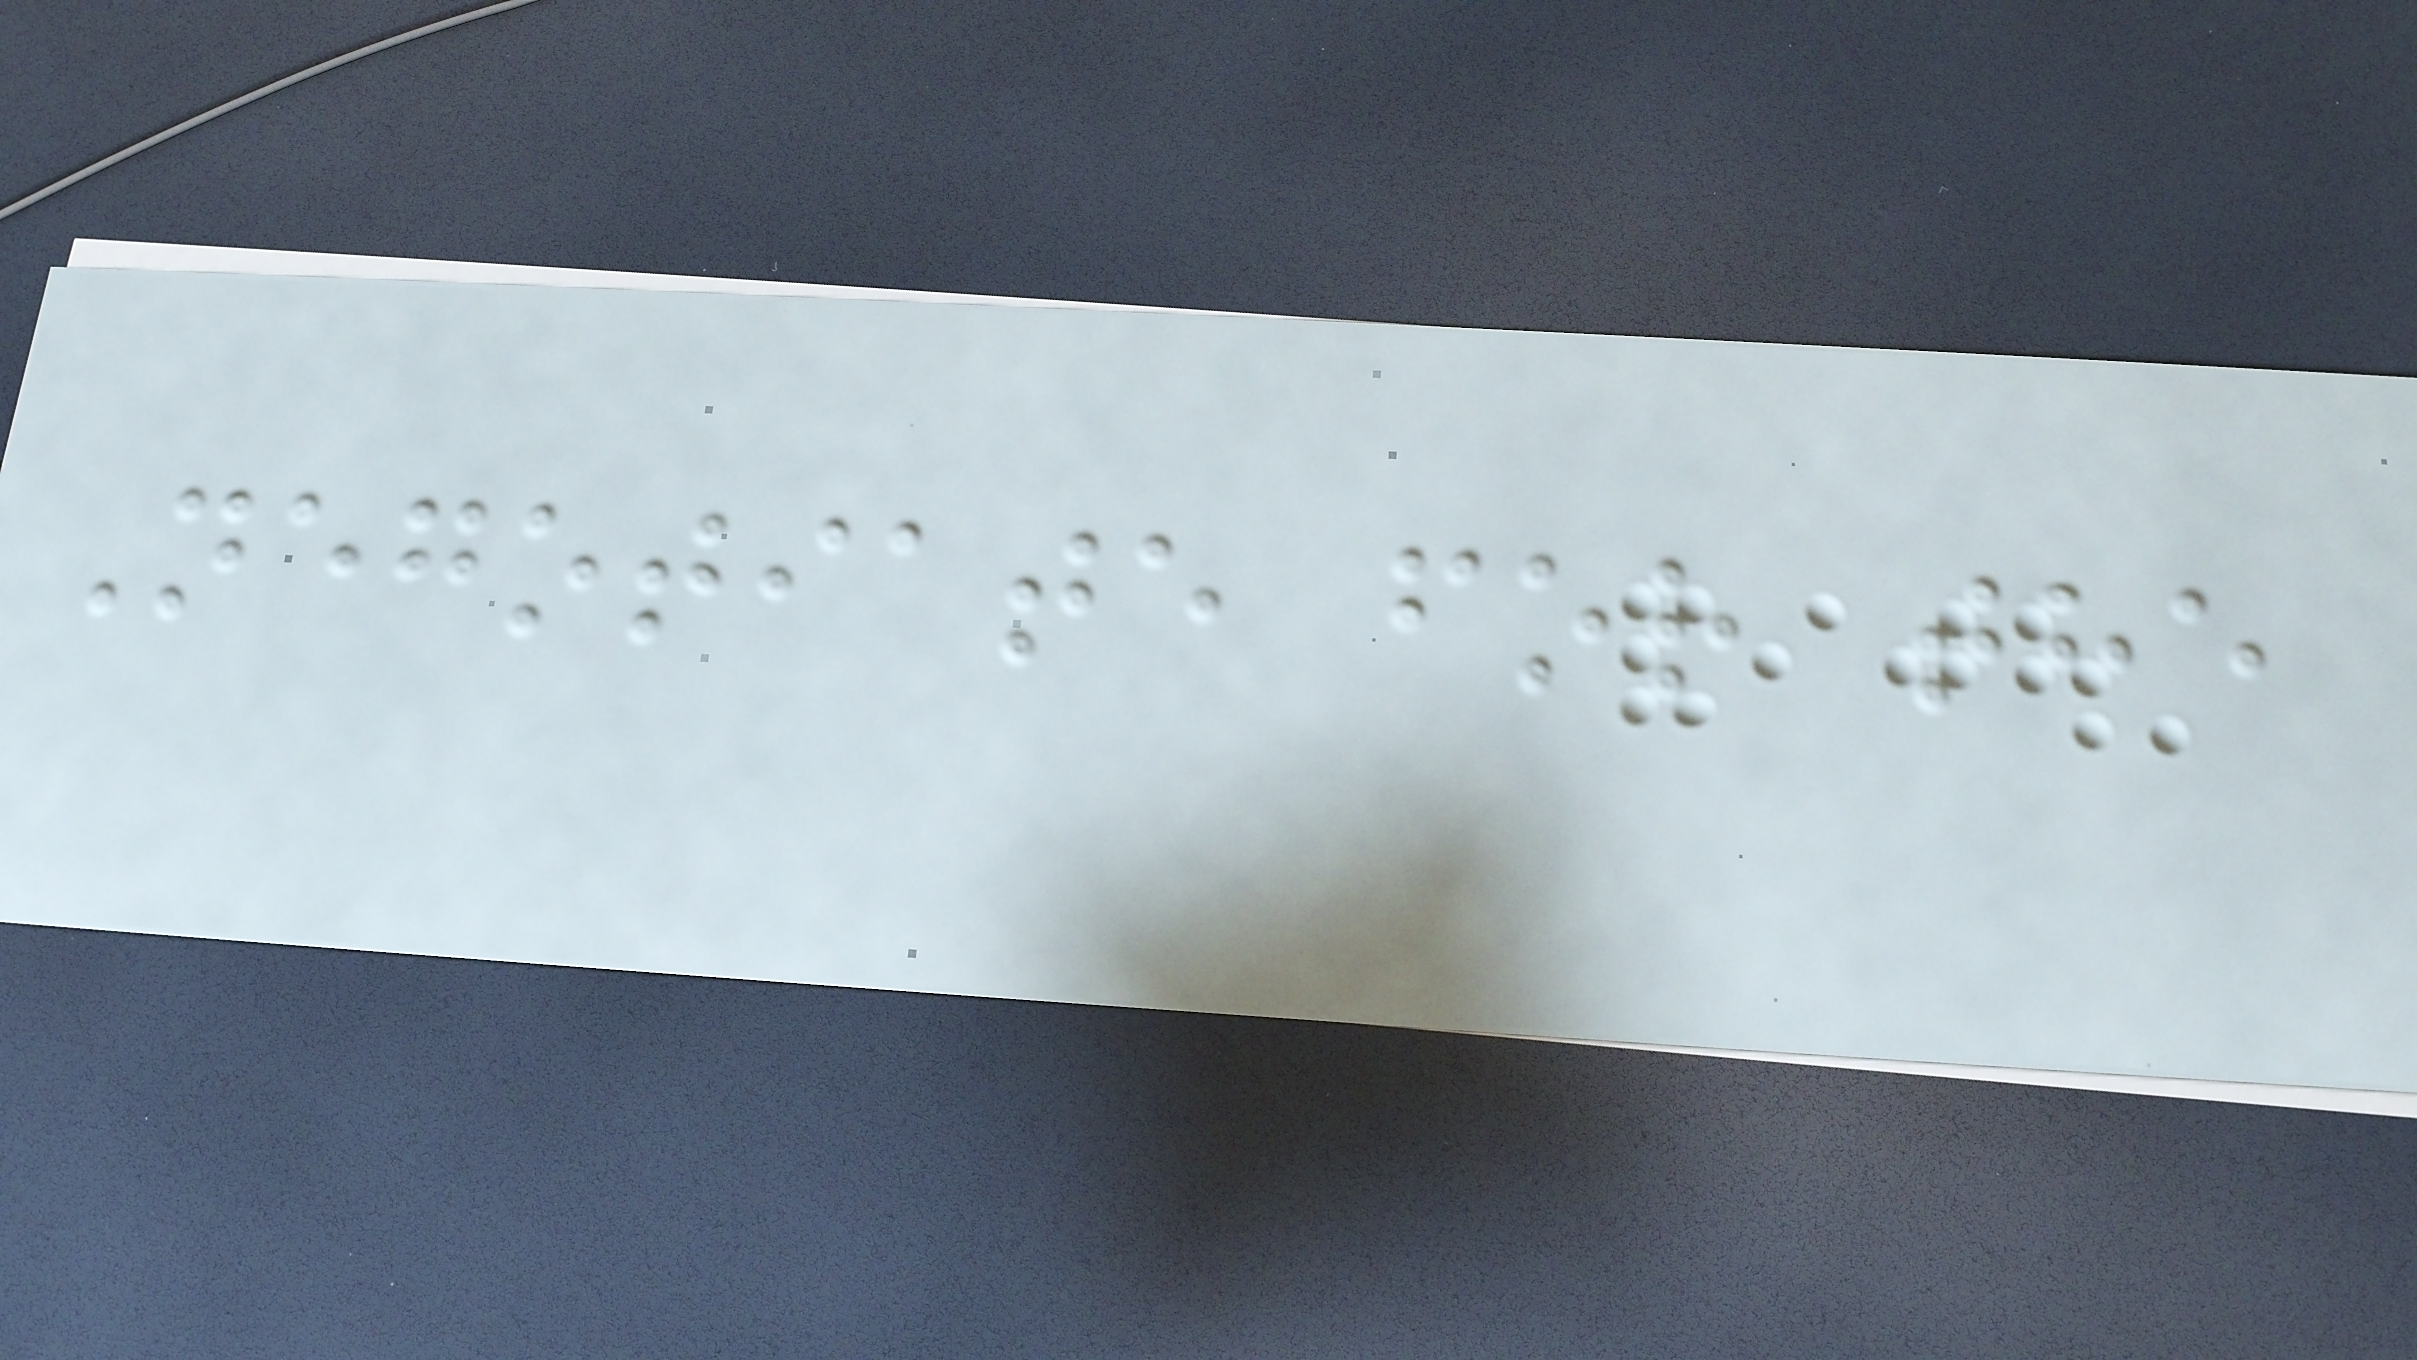Negotiate for the
